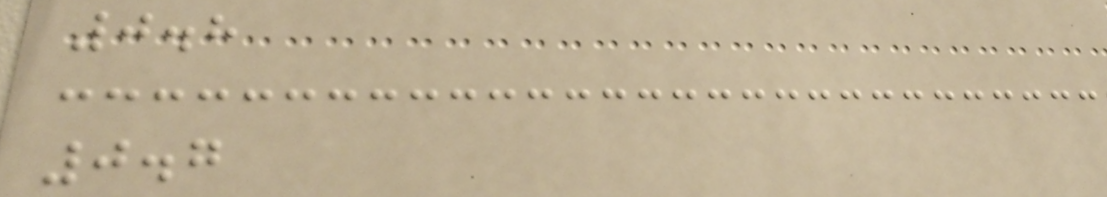0.8
0.7
